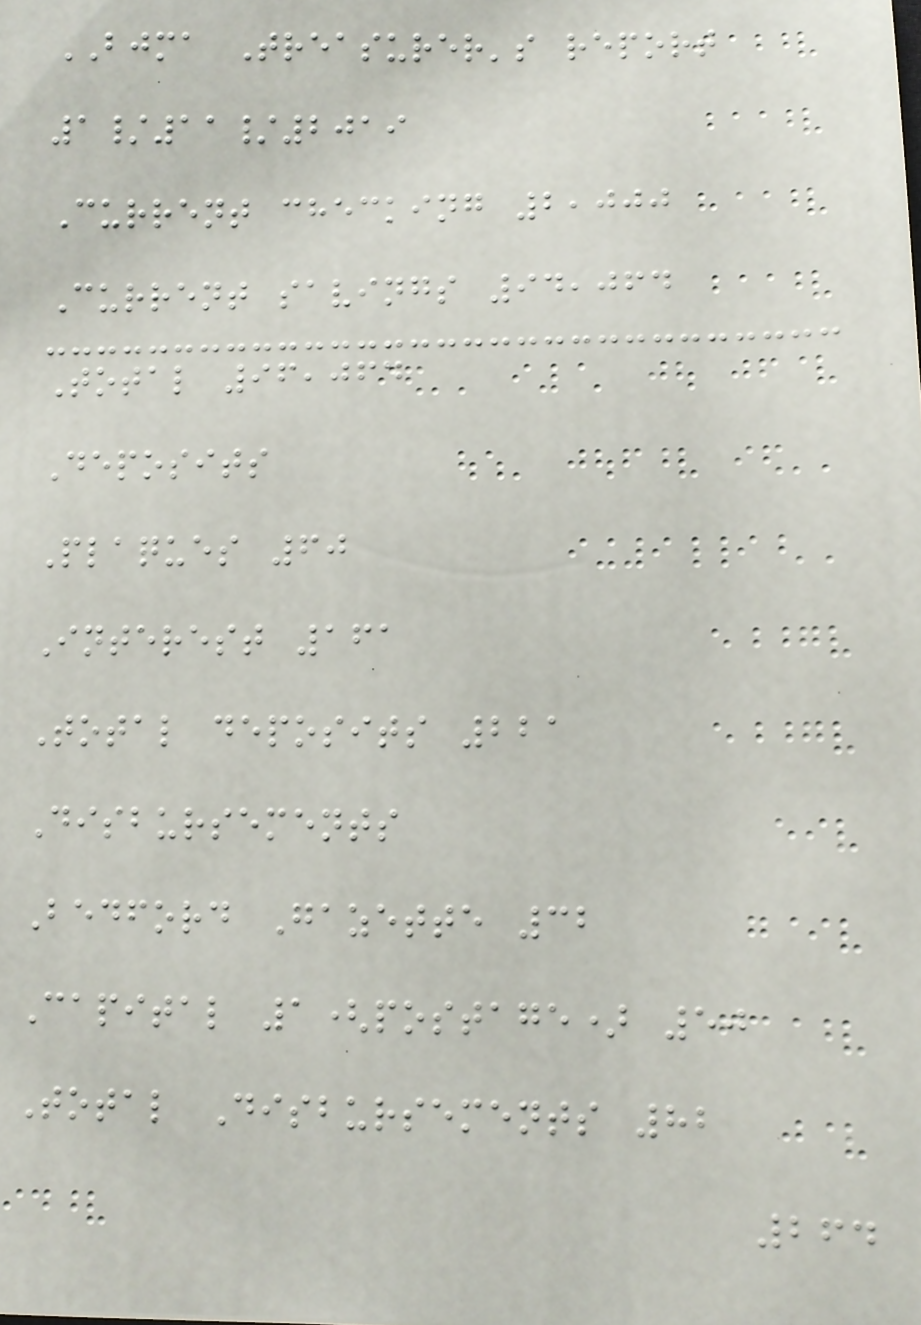BJMA Treasurer's report
1/11/2019
Current checking 2,000
Current savings 94,064
Total 96,064
Deposits
Plaques 60
Interest 161
Total deposits 221
Disbursements
Bedford Gazette 32
Capital 1(postage) 50
Total Disbursements 82
264
